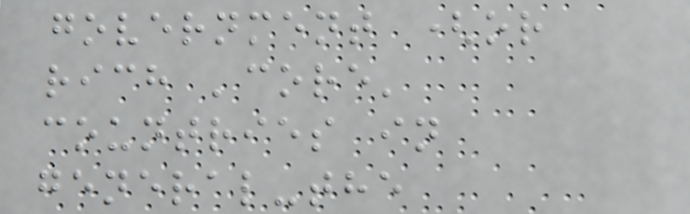government (or
rich 'core'
countries in
general-the
